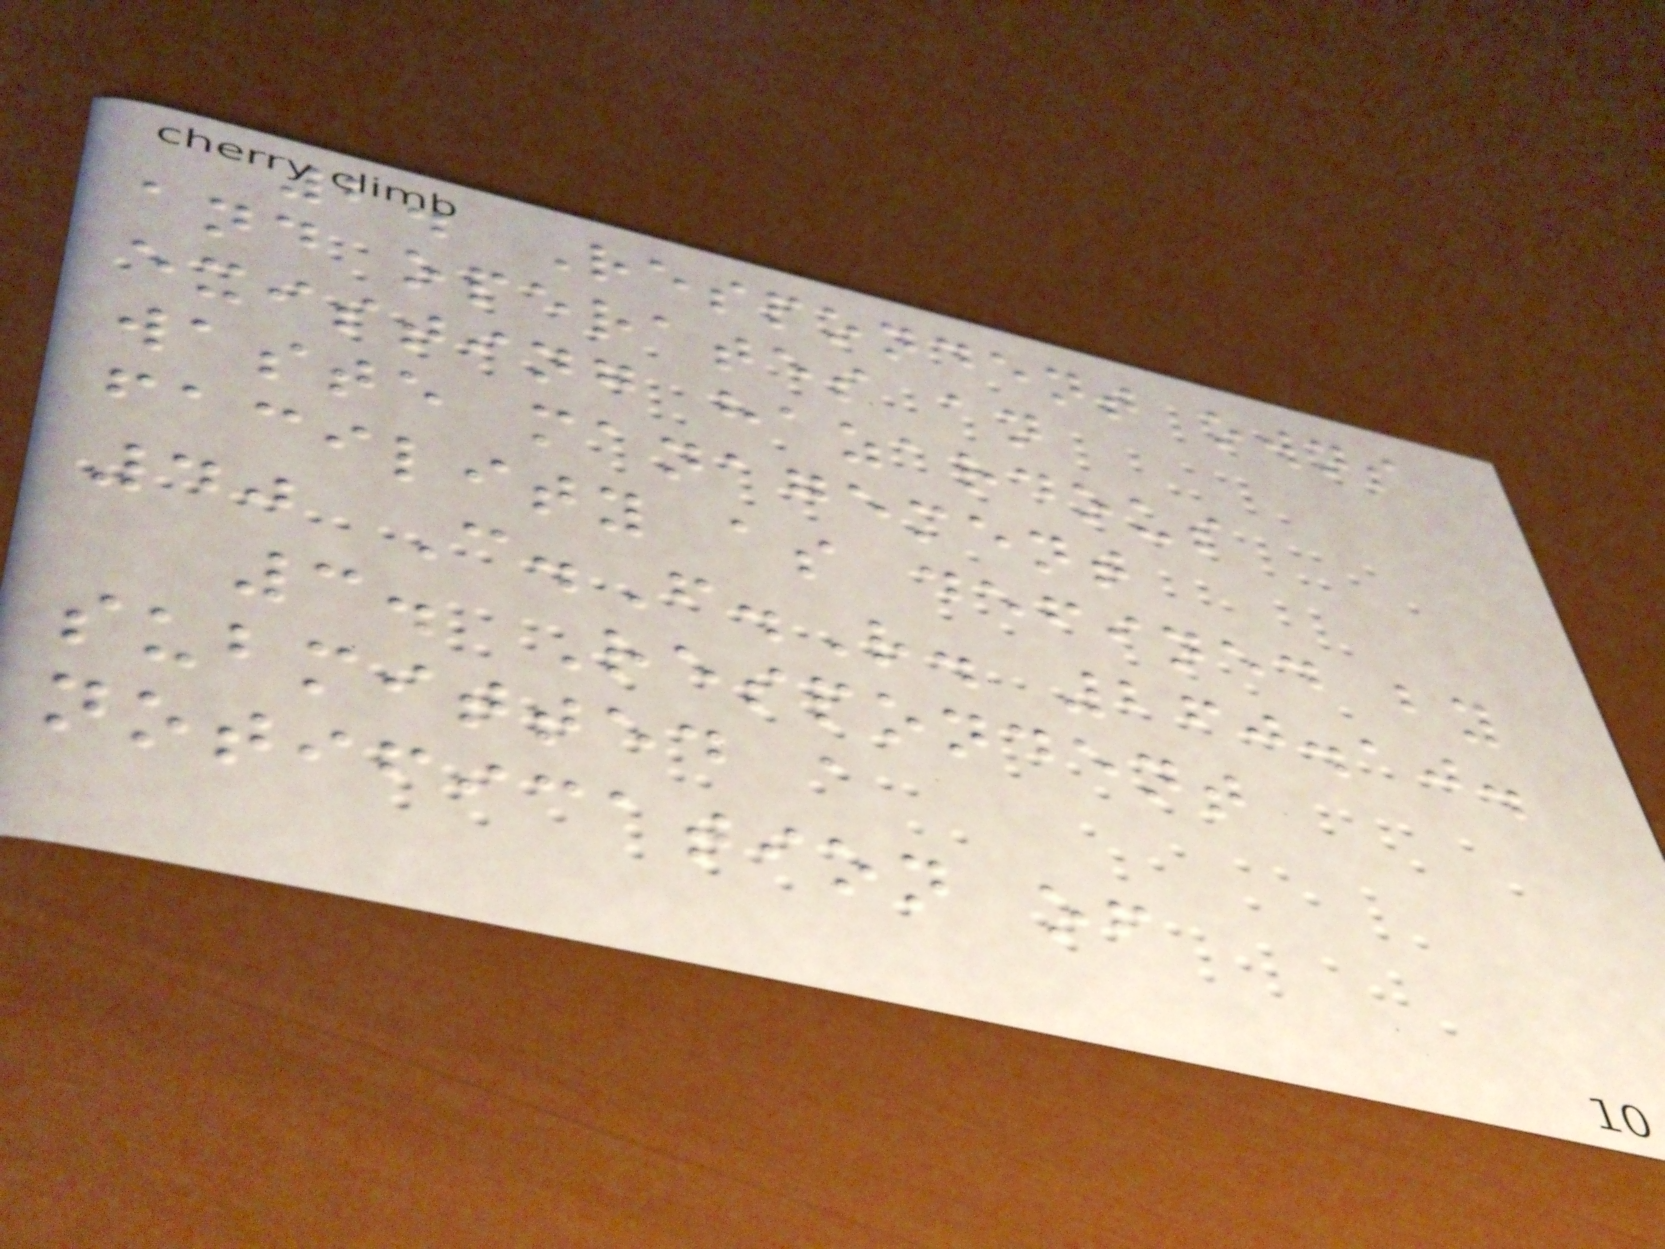2. Respondent owns
and operates an
existing hazardous
waste management
facility as defined by
40 C.F.R. 260.10.
3. Respondent
submitted a
notification of
